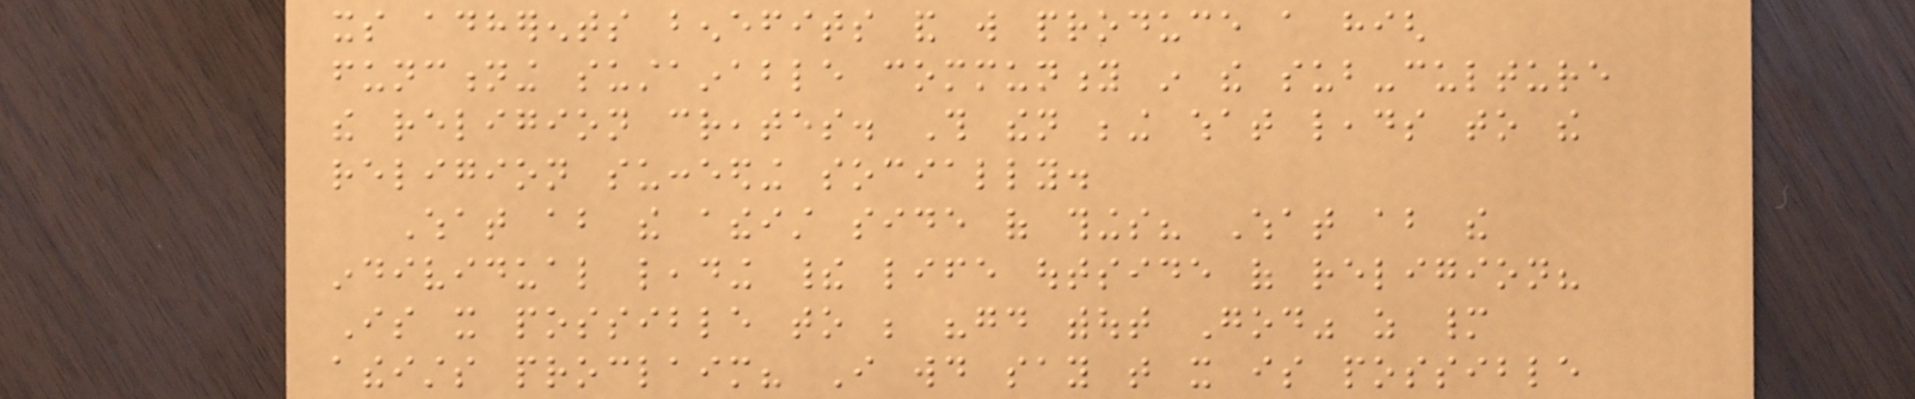its adherents benefits and will produce a high
functioning sustainable community in the sub-culture
the religion creates. This then being what leads to the
religion succeeding socially.
What about the atheist side of things? What about the
individual leading their life outside of religion?
Is it possible to be "good without God" as many
atheists proclaim? I would say that it is possible
